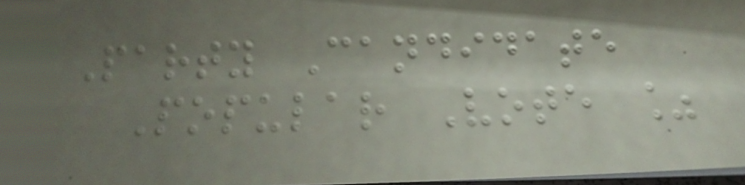Party Candidate
Popular Vote %
